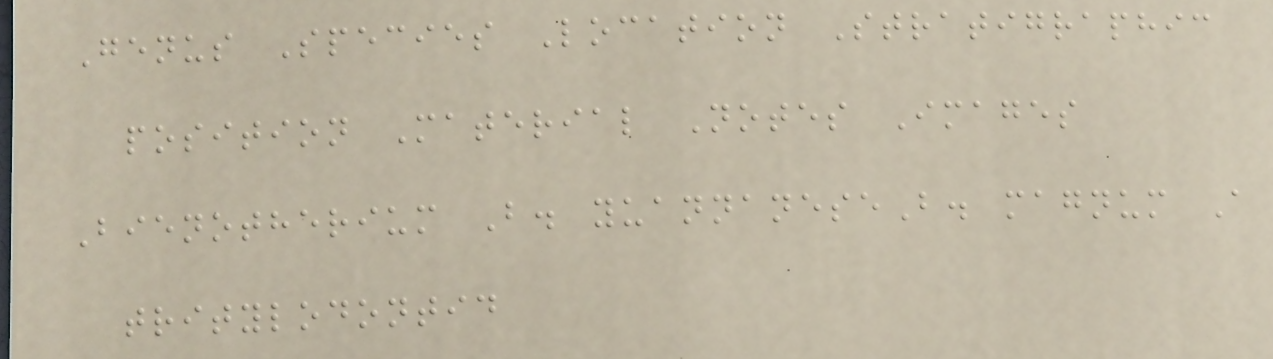Genus Species Location Stratigraphic
position Material Notes Images
Bienotherium B. yuannaneseB. magnum A
tritylodontid
